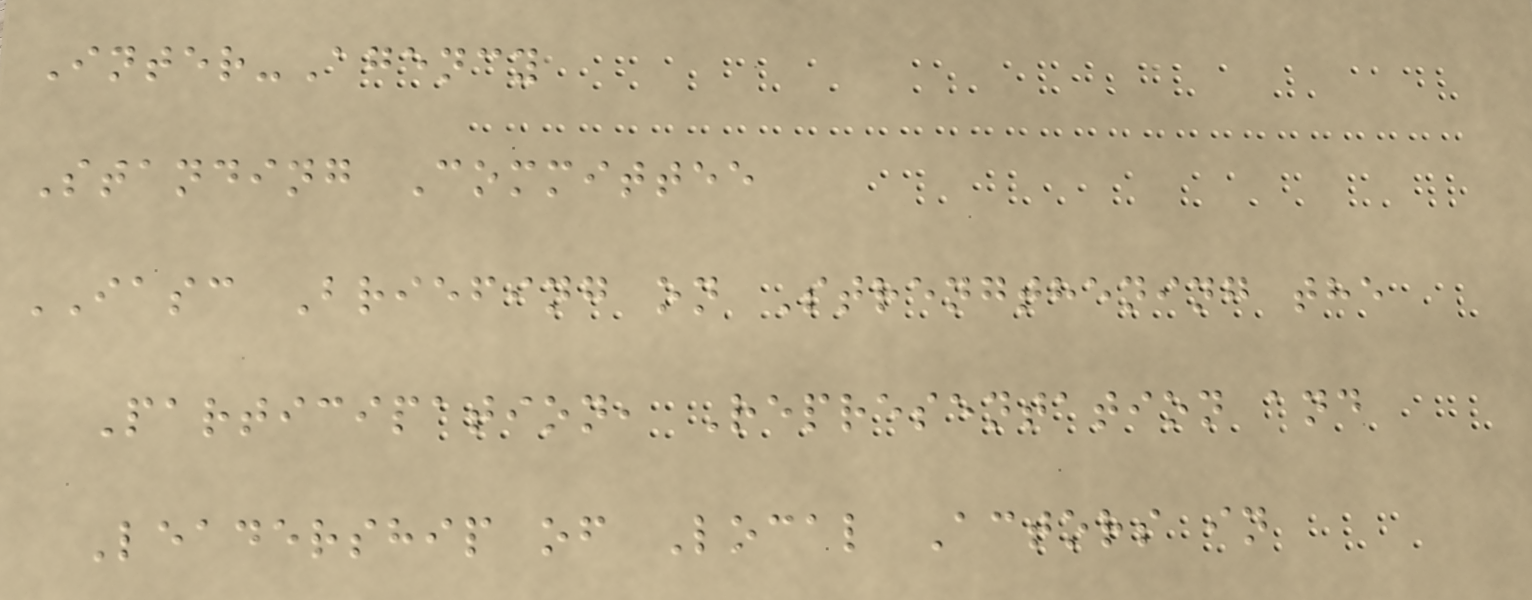Inter-Agency
Standing Committee
IASC Briefing on Strengthening the
Participation, Representation and
Leadership of Local Actors in
